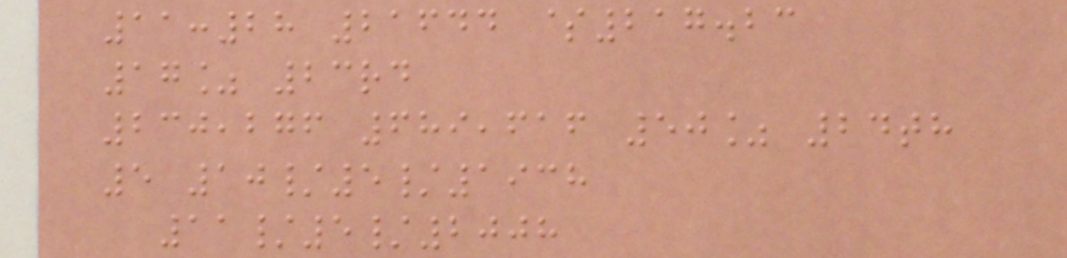11:28 21644 $217.23
17% 23rd
230,276 689,616 50% 24th
5 10/5/1938
11/5/2008
